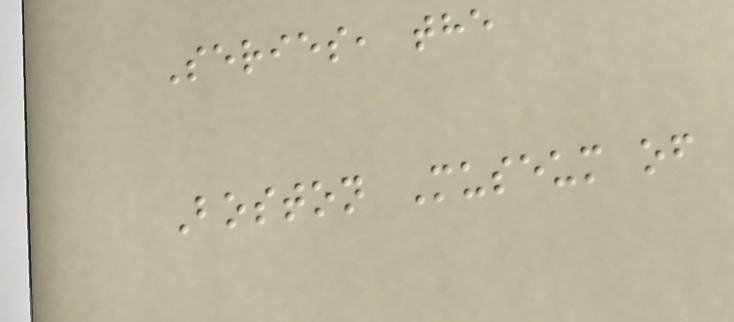Series, the
Boston Museum of
